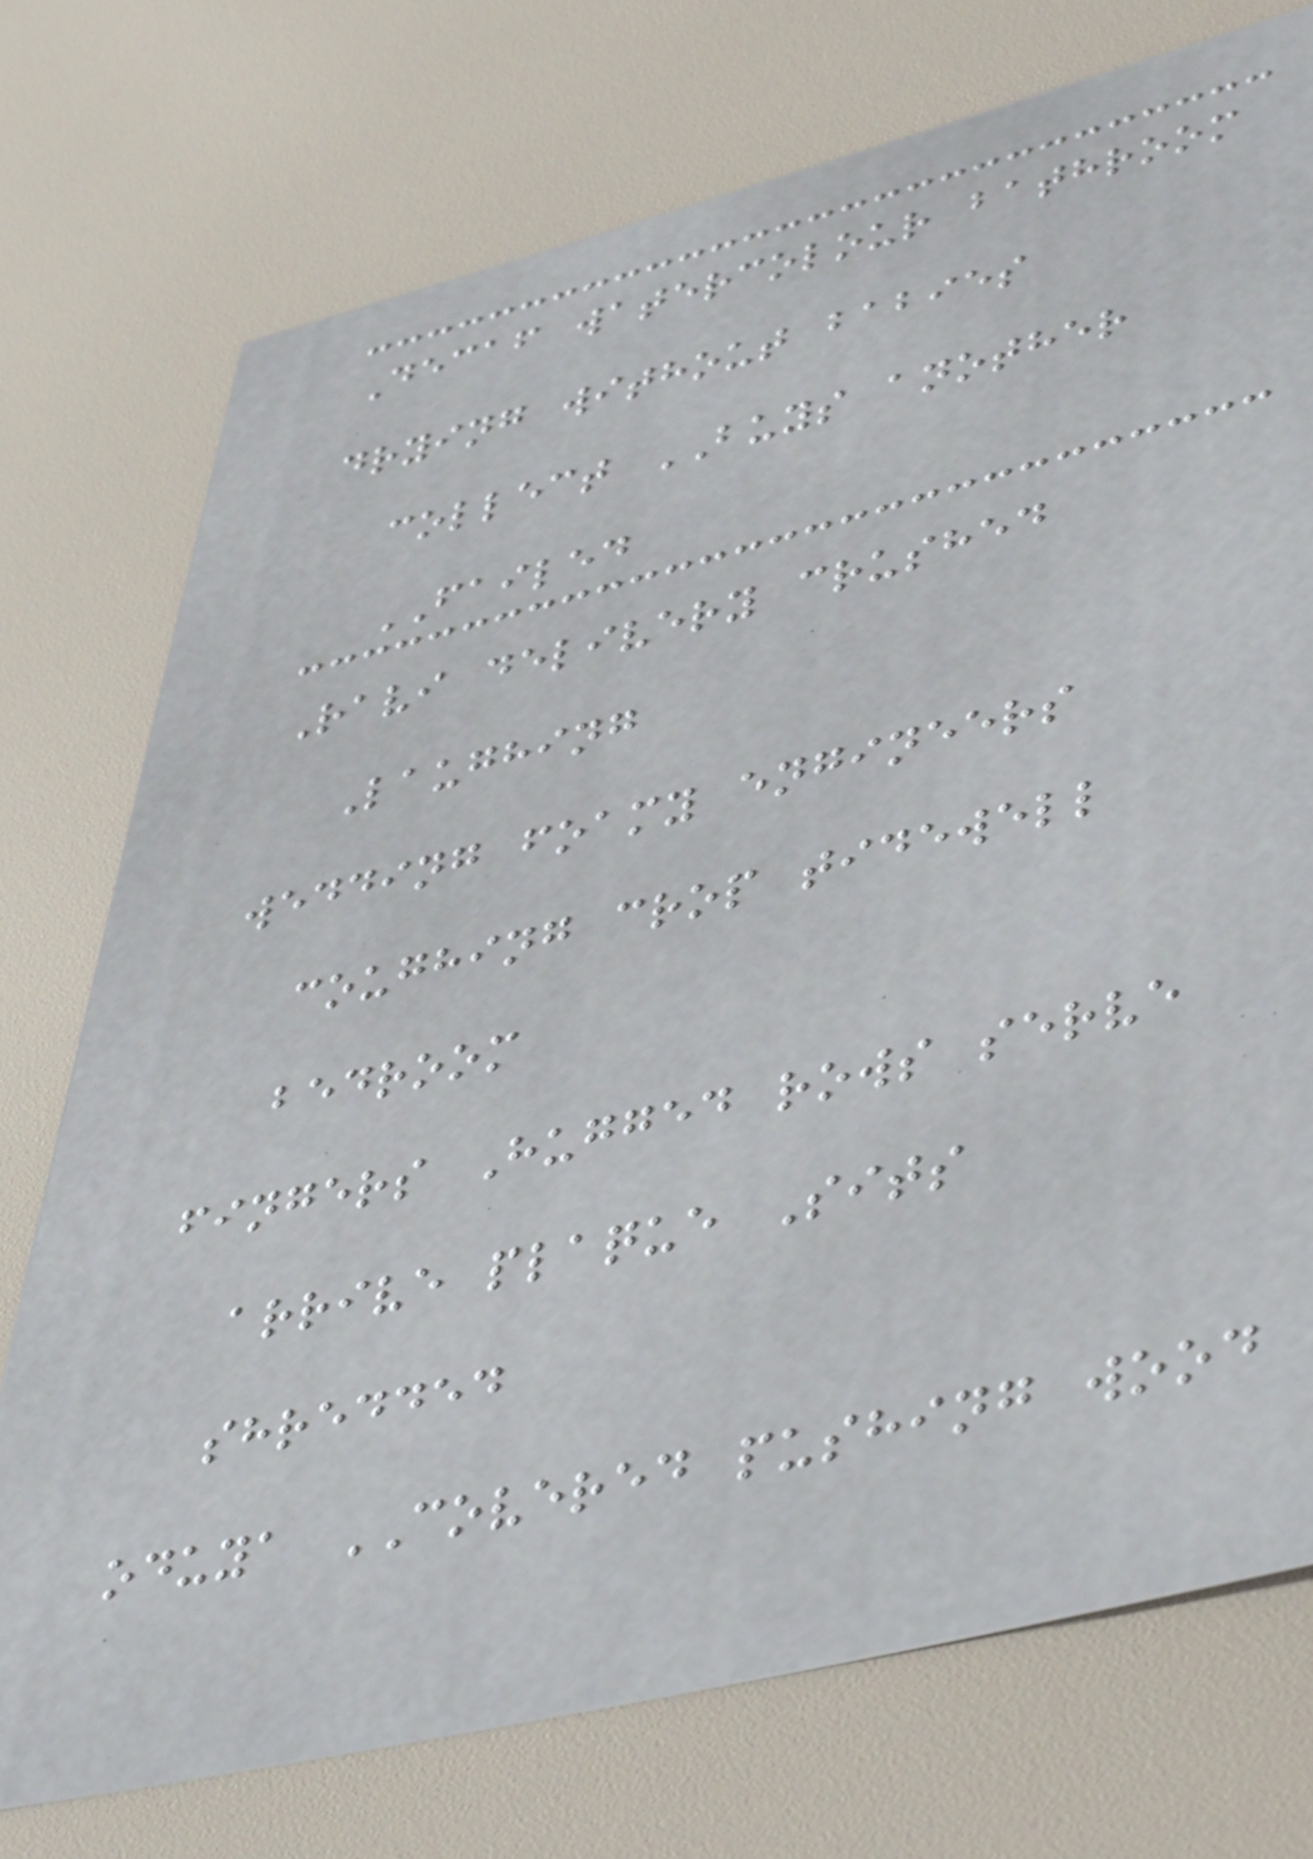Decaf watercolour bathroom
drying without babies
collect BUYS another
FAILED
Ravi delivery crushed
Laughing
wedding foamy engineers
coughing crop tidewell
bedroom
fingers Hugged rows serve
arrive plaque Sits
shredded
oduya COVERED pushing wood
